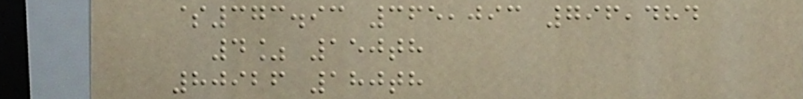$373.93 365,093 796,484
4% 150th
80926 180th
